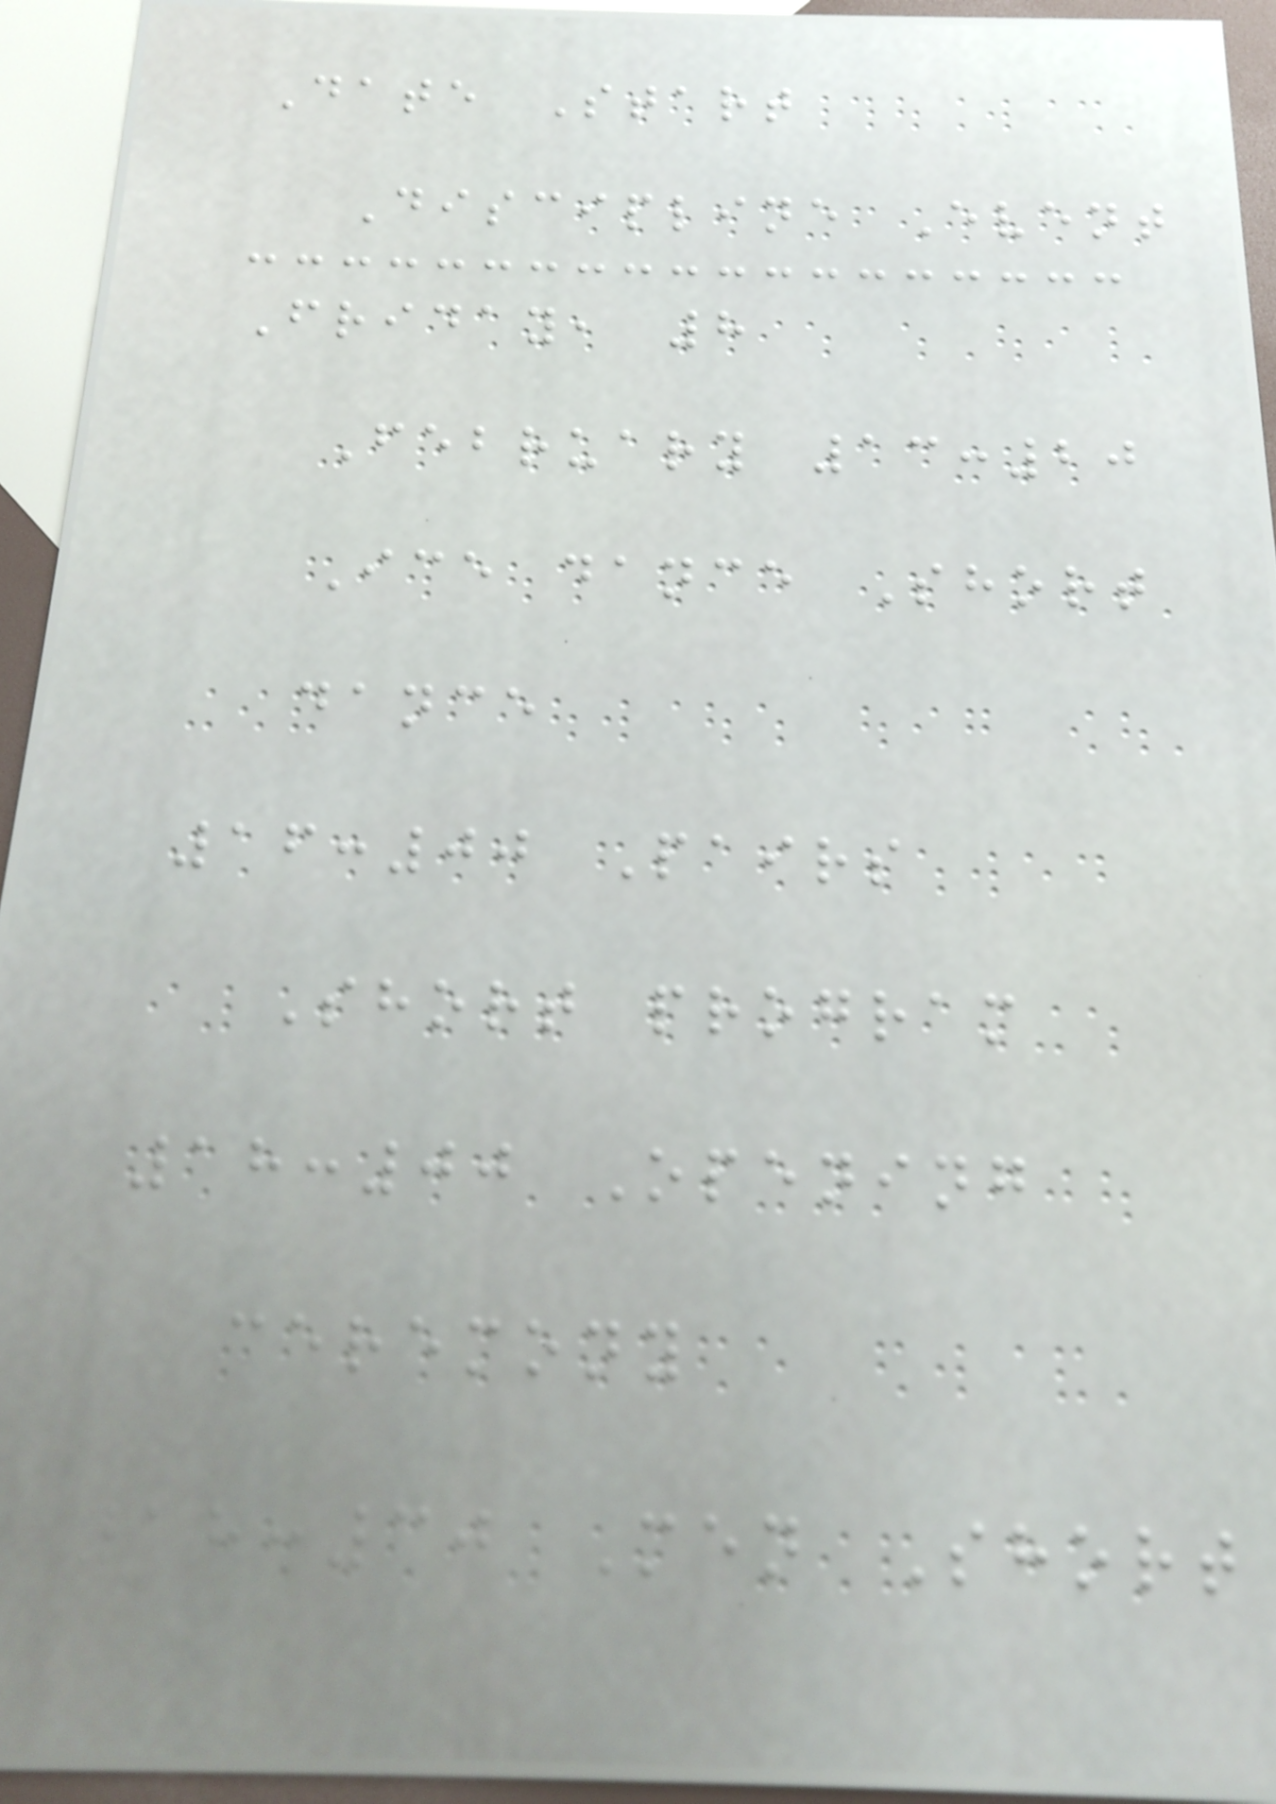Date Start
Discipline Event
Friday, 8
February 13:20
Ice dance Short
dance
16:00 Pairs
Short program
18:00 Opening
ceremony
18:30 Men Short
